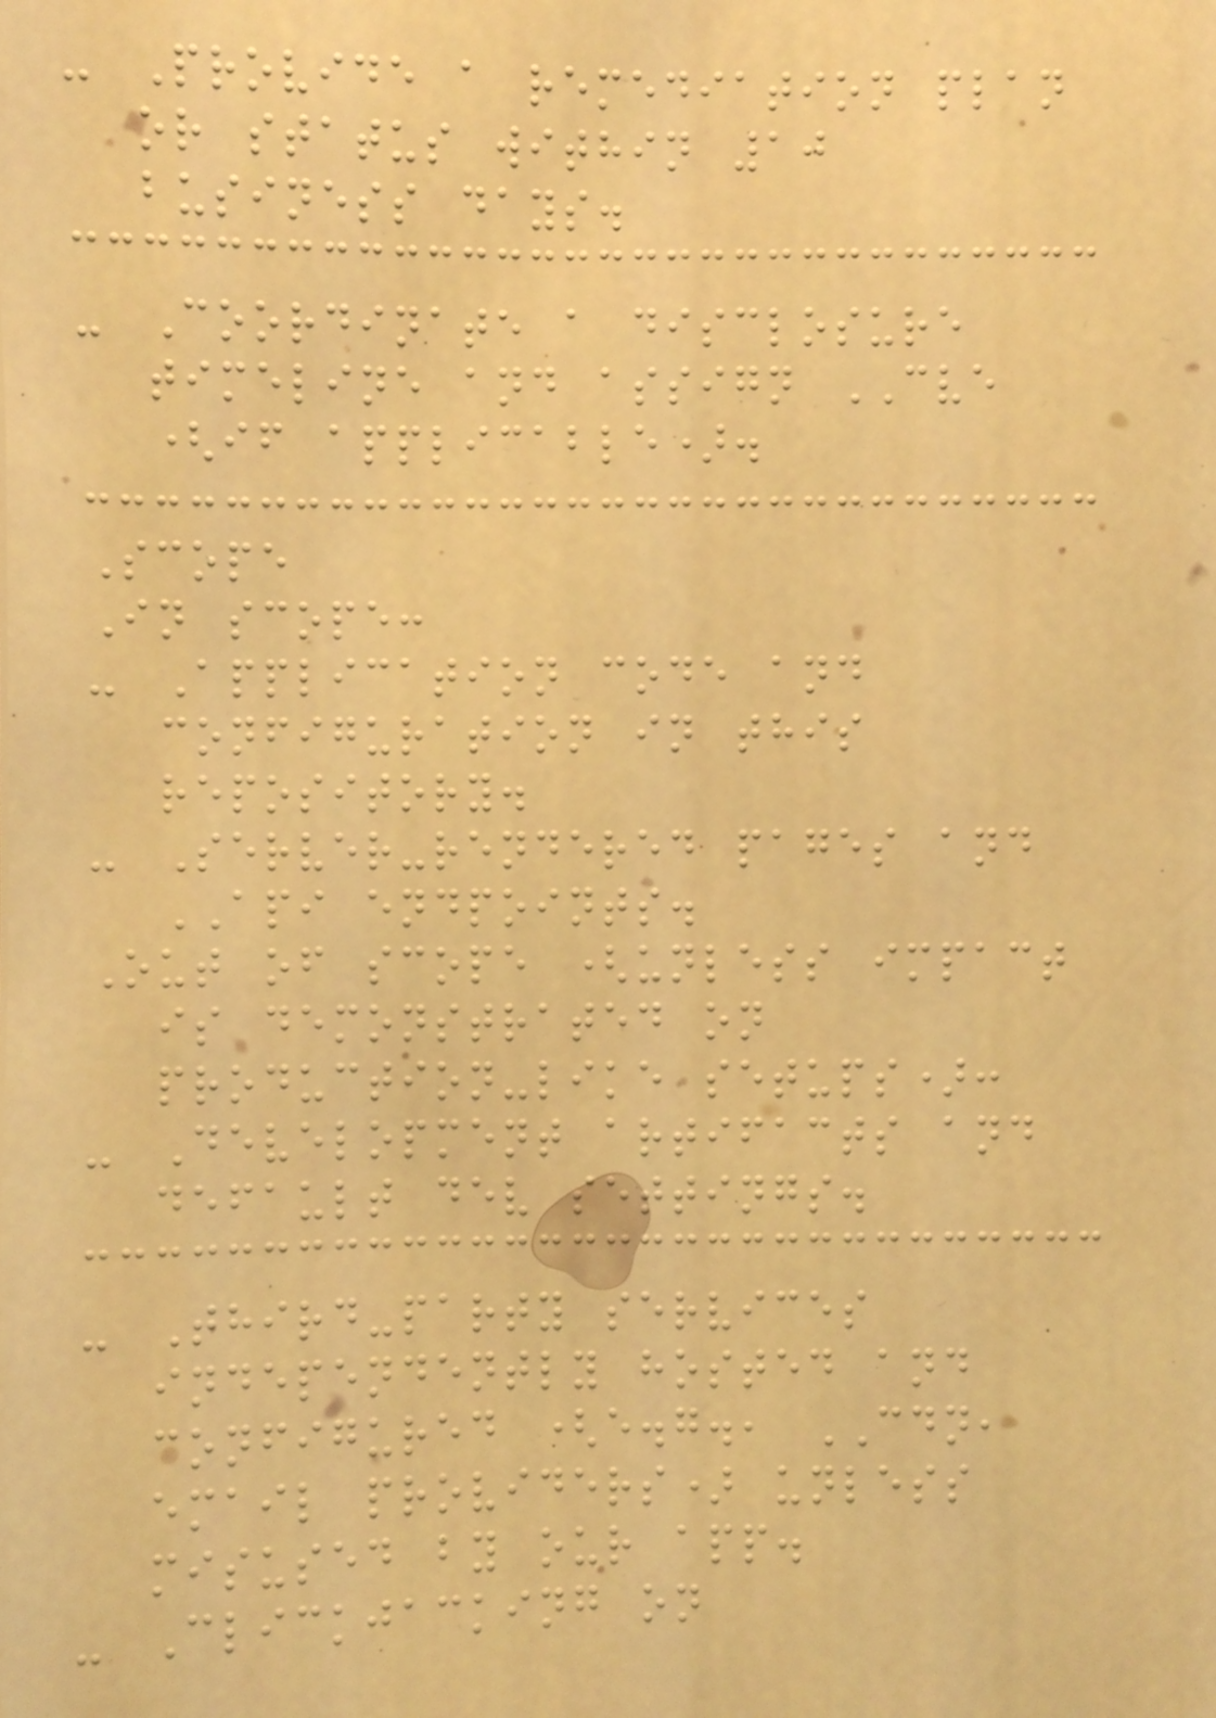- Provide a remediation plan
or status within 10
business days.
- Coordinate a disclosure
timeline and assign CVE
(if applicable).
Scope
In scope:
- Application code and
configuration in this
repository.
- Server-rendered pages and
API endpoints.
Out of scope (unless impact
is demonstrated on
production-like setups):
- Development artifacts and
default dev settings.
- Third-party services
independently hosted and
configured (e.g., CDN,
email providers) unless
misused by our app.
- Clickjacking on
